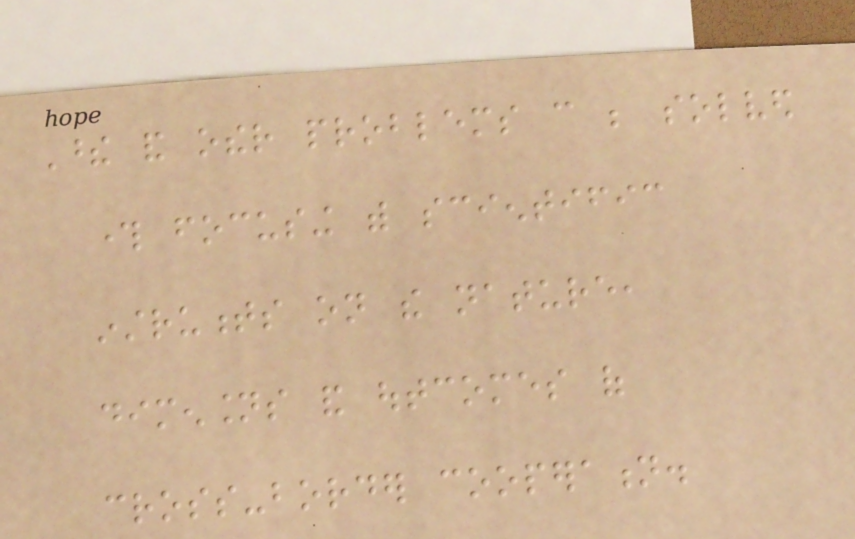These and other problems can be solved
through focusing with scientific
instruments on the nature,
dimensions and outcomes of
cross-border cooperation.
